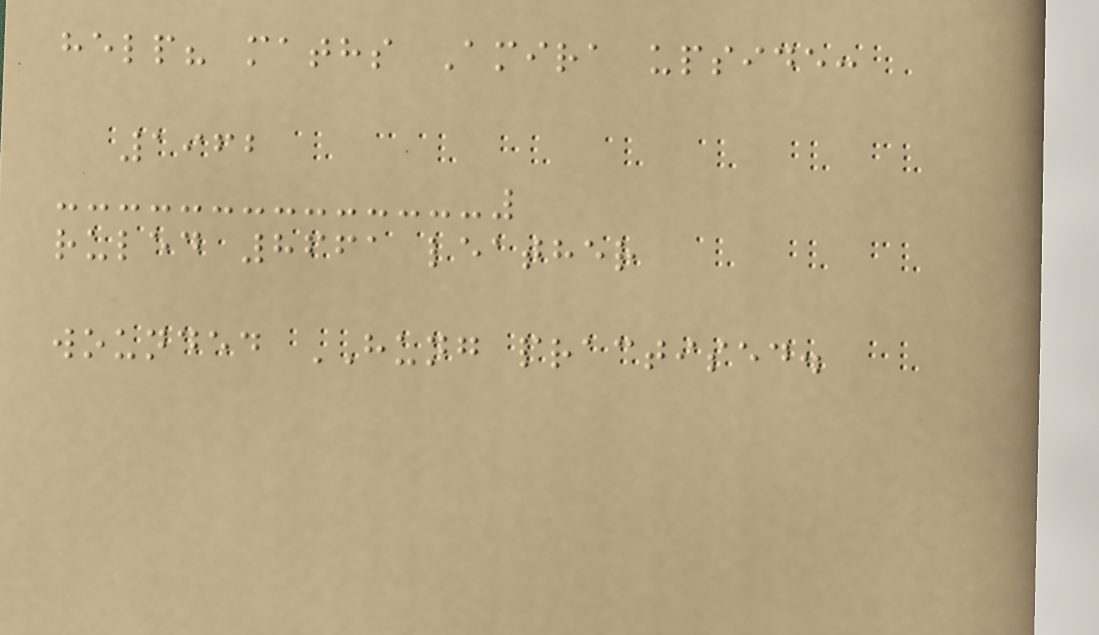help? maths Amira upside:
1962
ruled 8661 leather
wounded HUNG practised.
